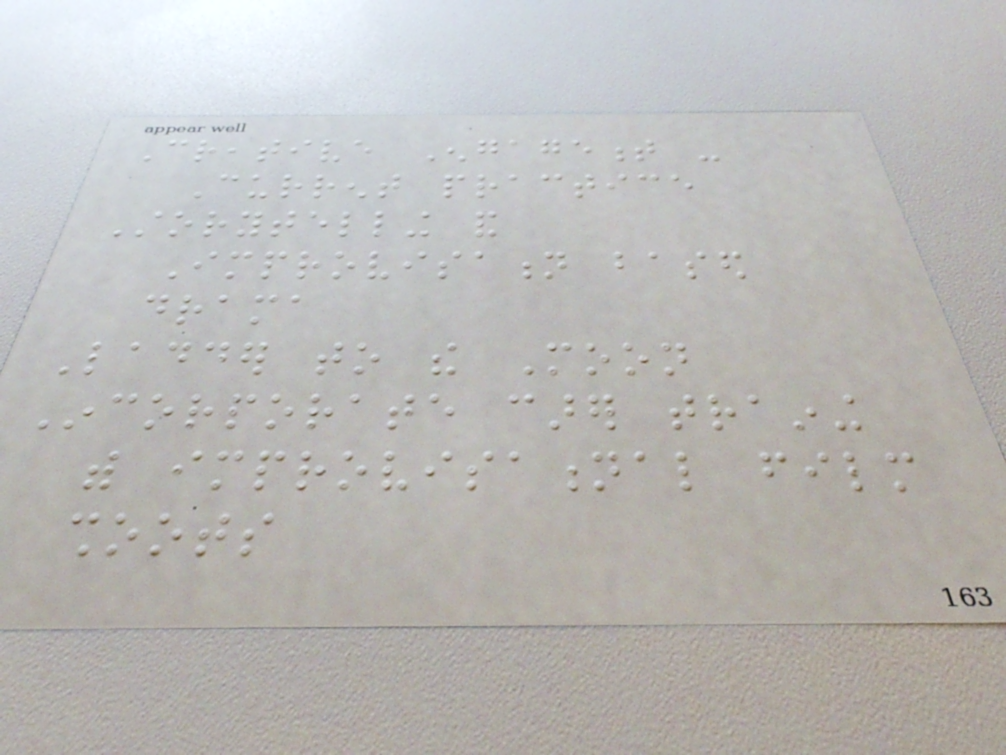Creative Engagement -
Current practice
Storytelling and
Improvisation based
drama
Ladder to the Moon
Incorporate carer training
with improvisational film
shoots
